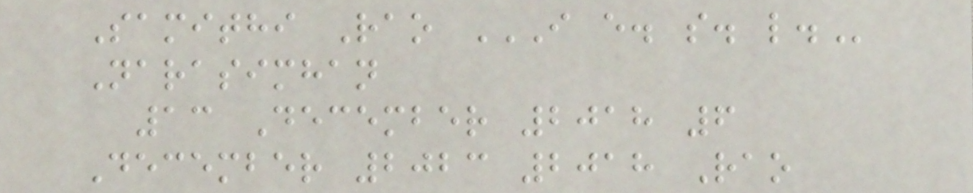Samithi Rao I E. S. L.
Narasimhan
13 December 2018 6
December 2023 2018 Rao
